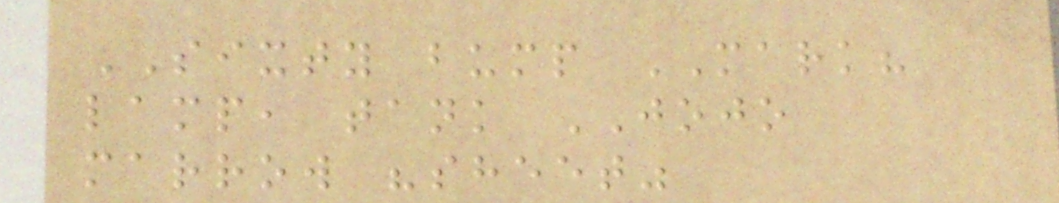SIXTY bump MARK?
lamp, tank JOJO
marrow "sheet"
